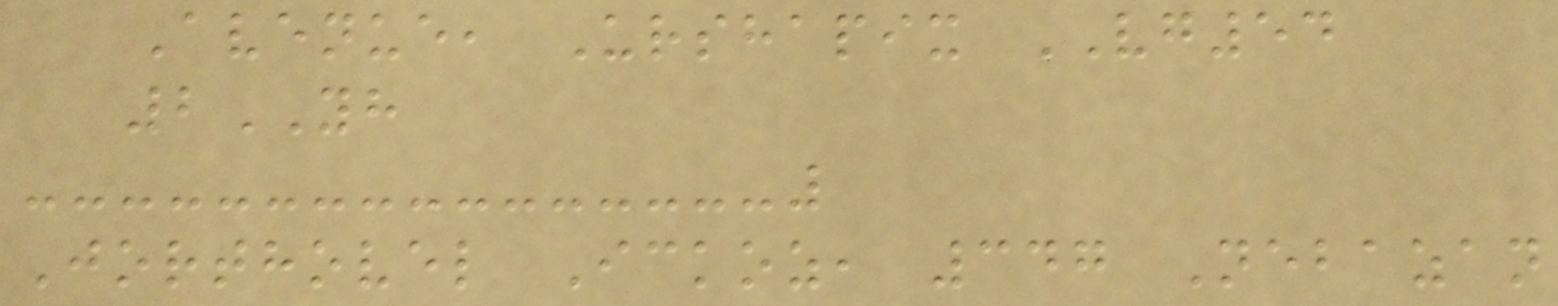Avenue, Urshapix VG54
2YH
Jorthovel Ickoz, 347 Nebazan
